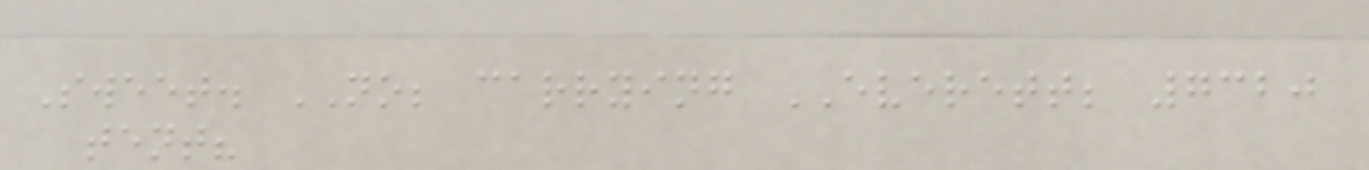Sweet. NO; carrying EVERETT; 7320
tent?
